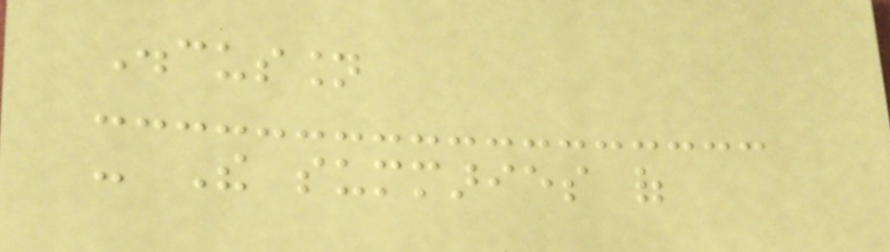Discussion
- The summaries of
